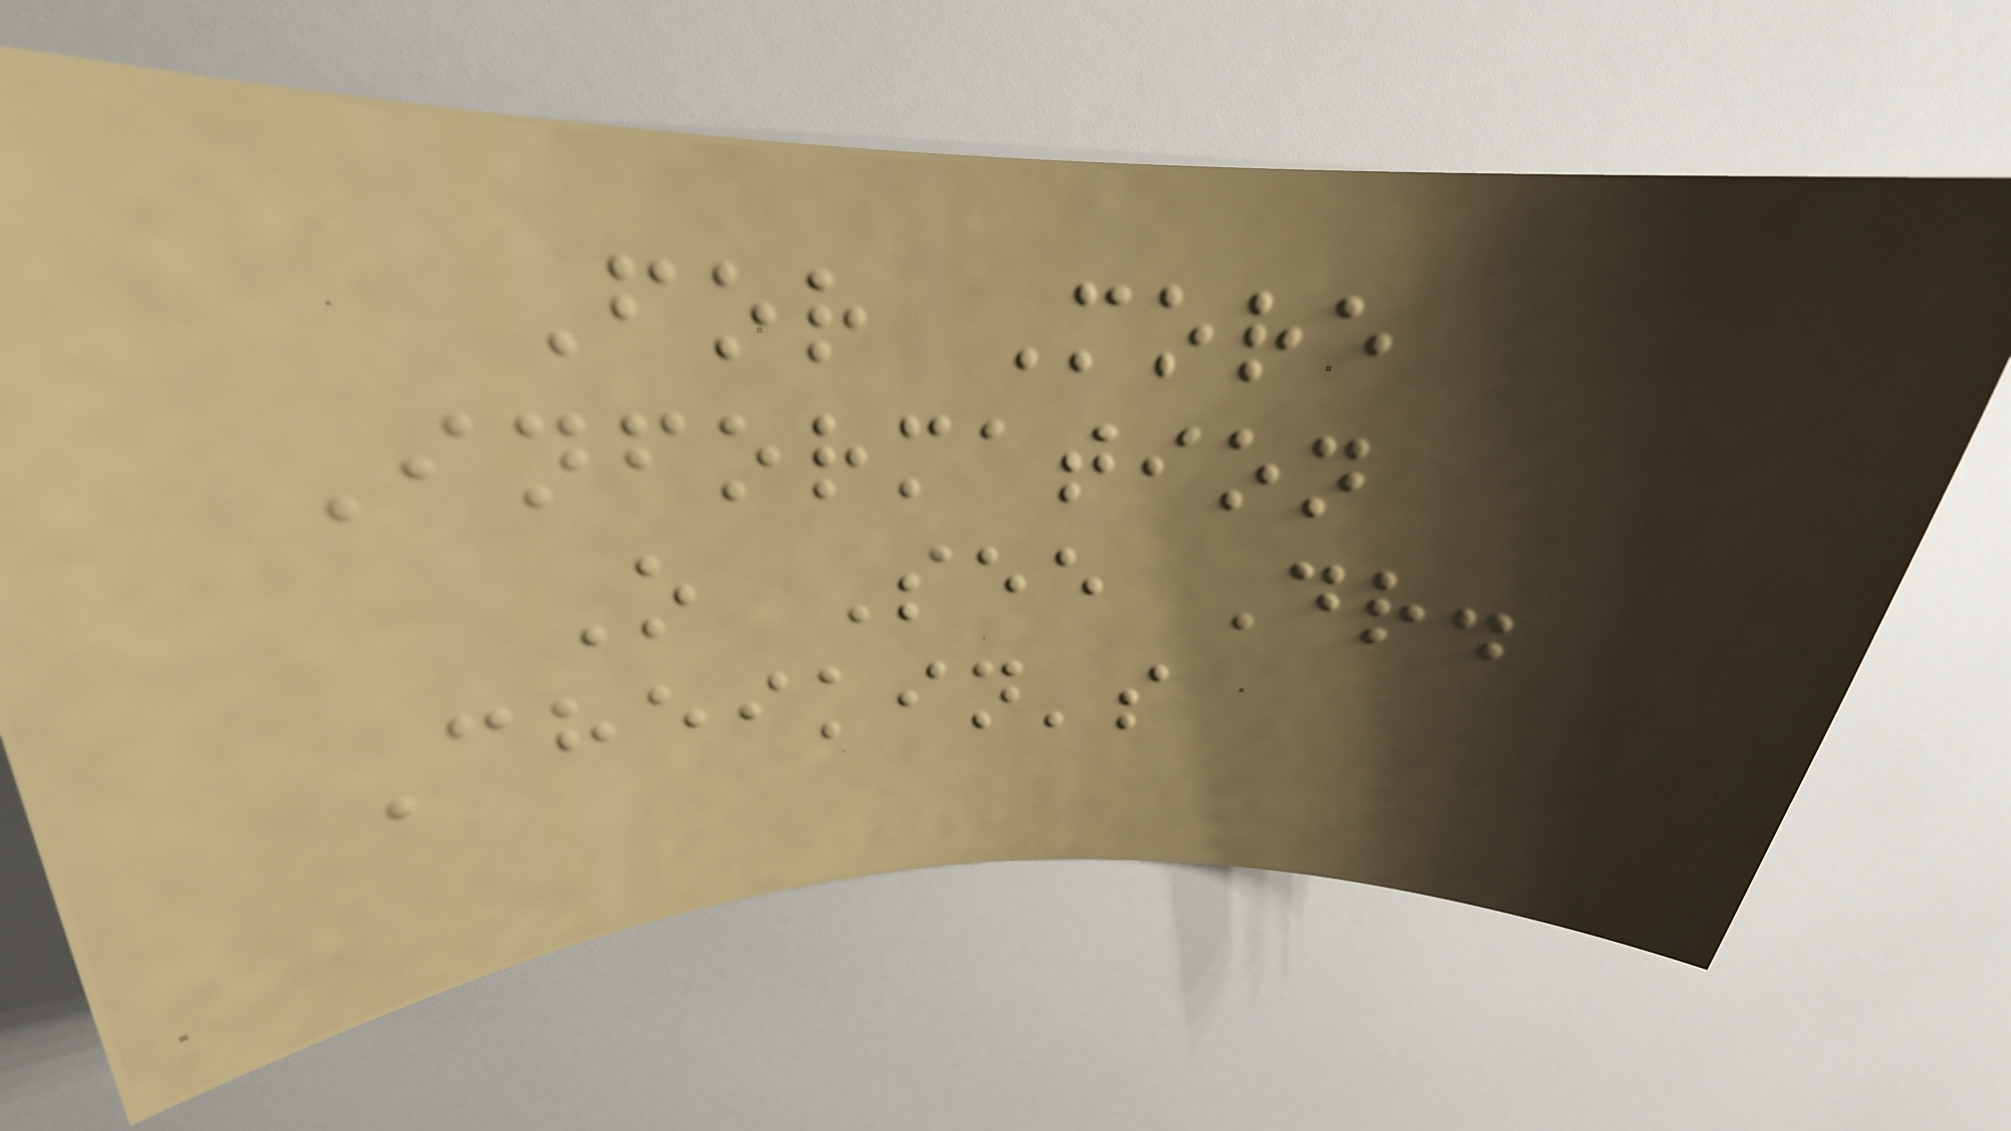For More
Information
O See Dr.
Cheikin's
